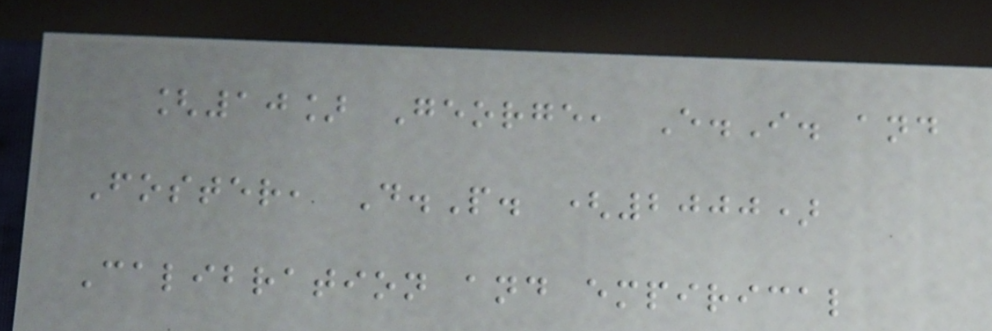[10] George, E.I. and
Foster, D.P. (2000)
Calibration and empirical
